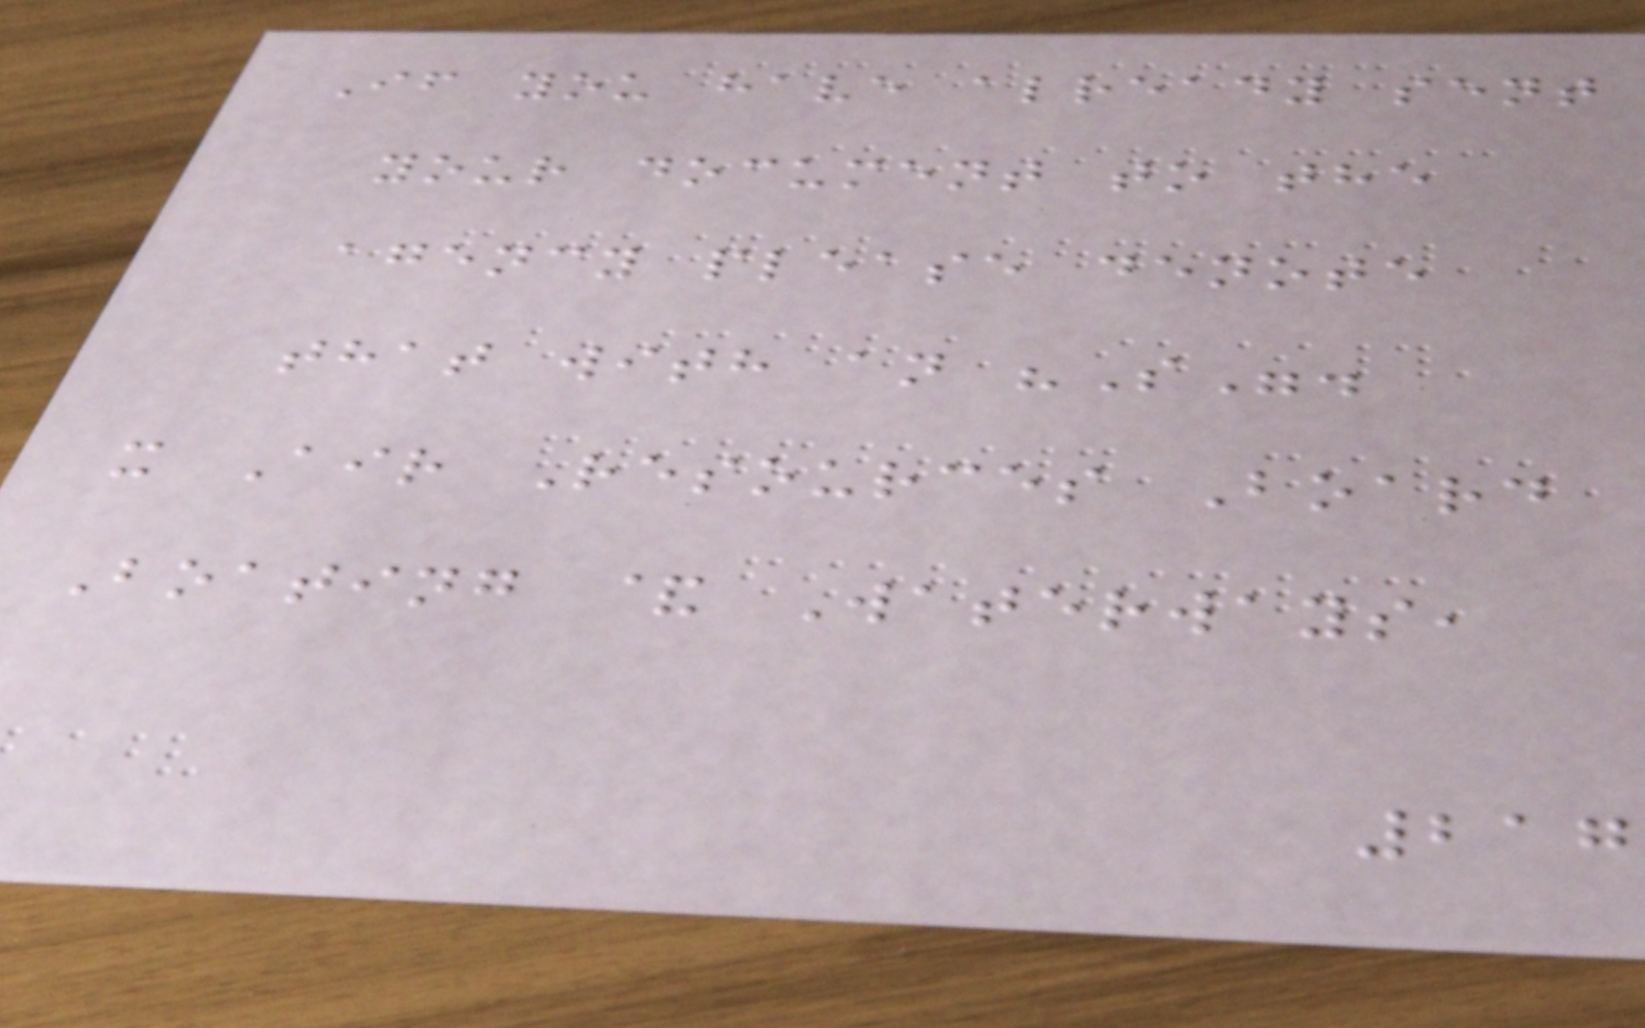If you have already sent
your document to the
agency please denote
that with an "S".
x Air Resources Board
Boating & Waterways,
217
